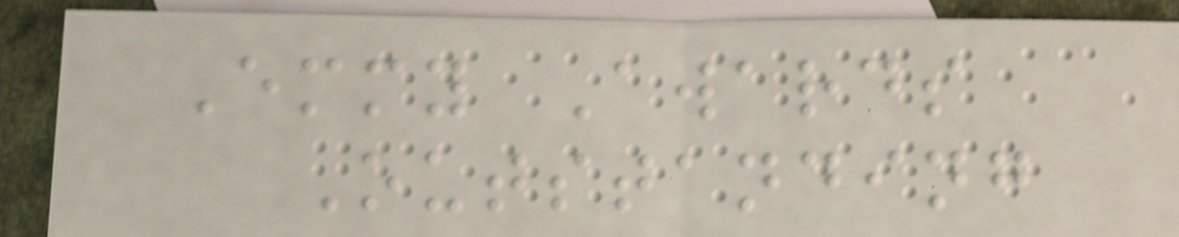Emmy Awards
Outstanding
